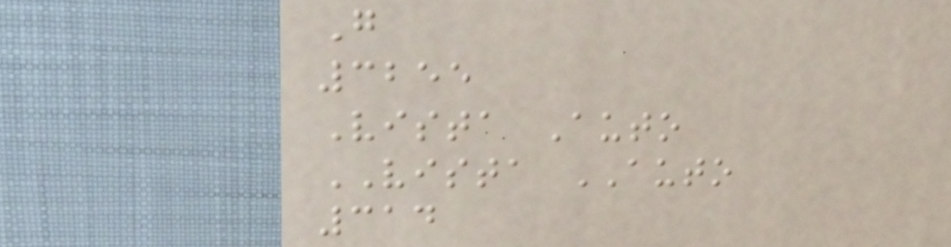G
3255
Vista Auto
VISTA AUTO
314
